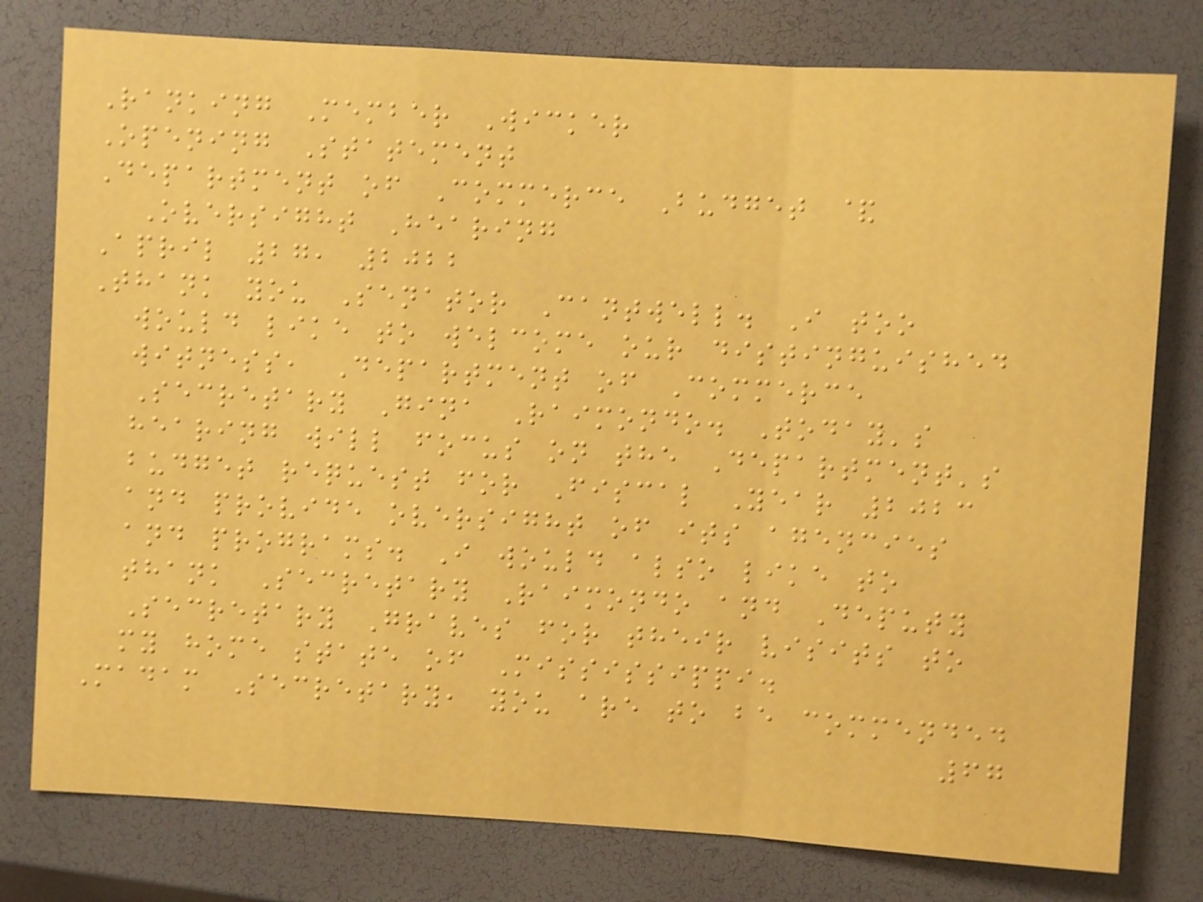Ranking Member Wicker
Opening Statement
Department of Commerce Budget &
Oversight Hearing
April 27, 2022
Thank you Senator Cantwell. I too
would like to welcome our distinguished
witness, Department of Commerce
Secretary Gina Raimondo. Today's
hearing will focus on the Department's
budget request for Fiscal Year 2023
and provide oversight of its agencies
and programs. I would also like to
thank Secretary Raimondo and Deputy
Secretary Graves for their visits to
my home state of Mississippi.
Madam Secretary, you are to be commended
67
